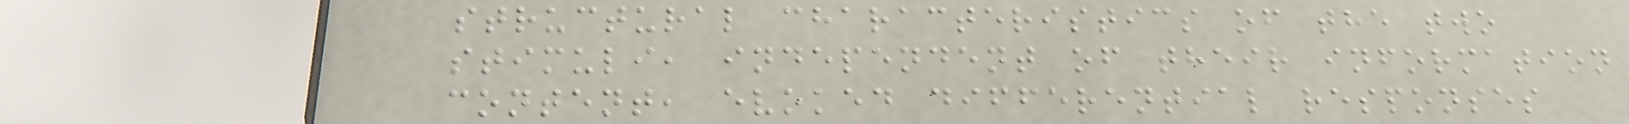structural characteristics of the two
stimuli, independent of their information
content, evoked differential responses
